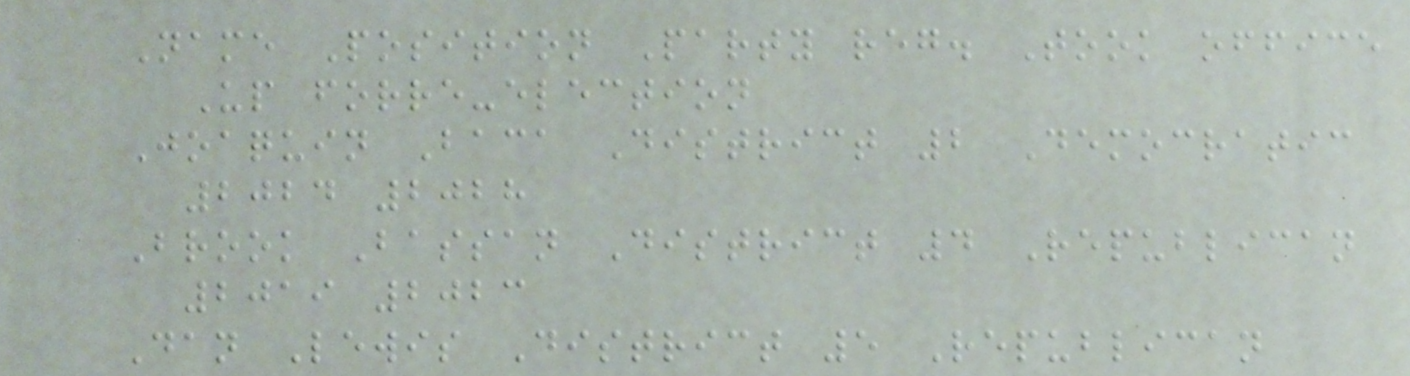Name Position Party reg. Took office
Up forre-election
Joaquin Baca District 2 Democratic
2024 2028
Brook Bassan District 4 Republican
2019 2023
Dan Lewis District 5 Republican
